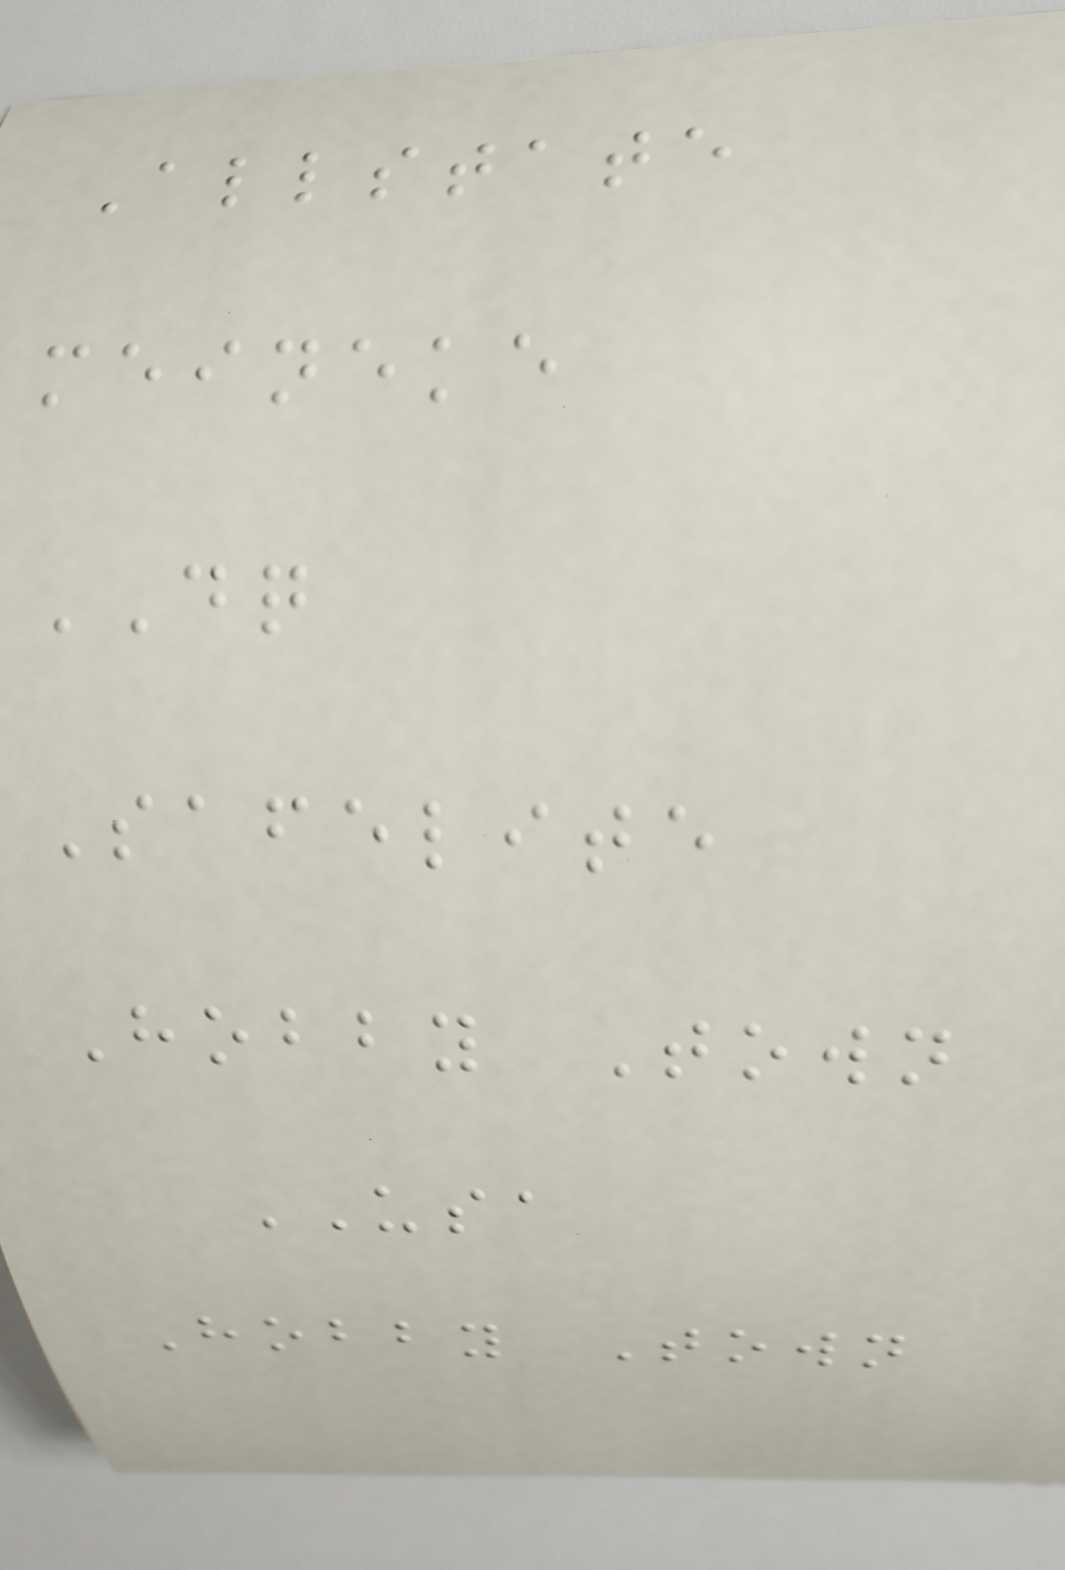Allstate
meineke
DQ
Safelite
Hobby Town
USA
Hobby Town
